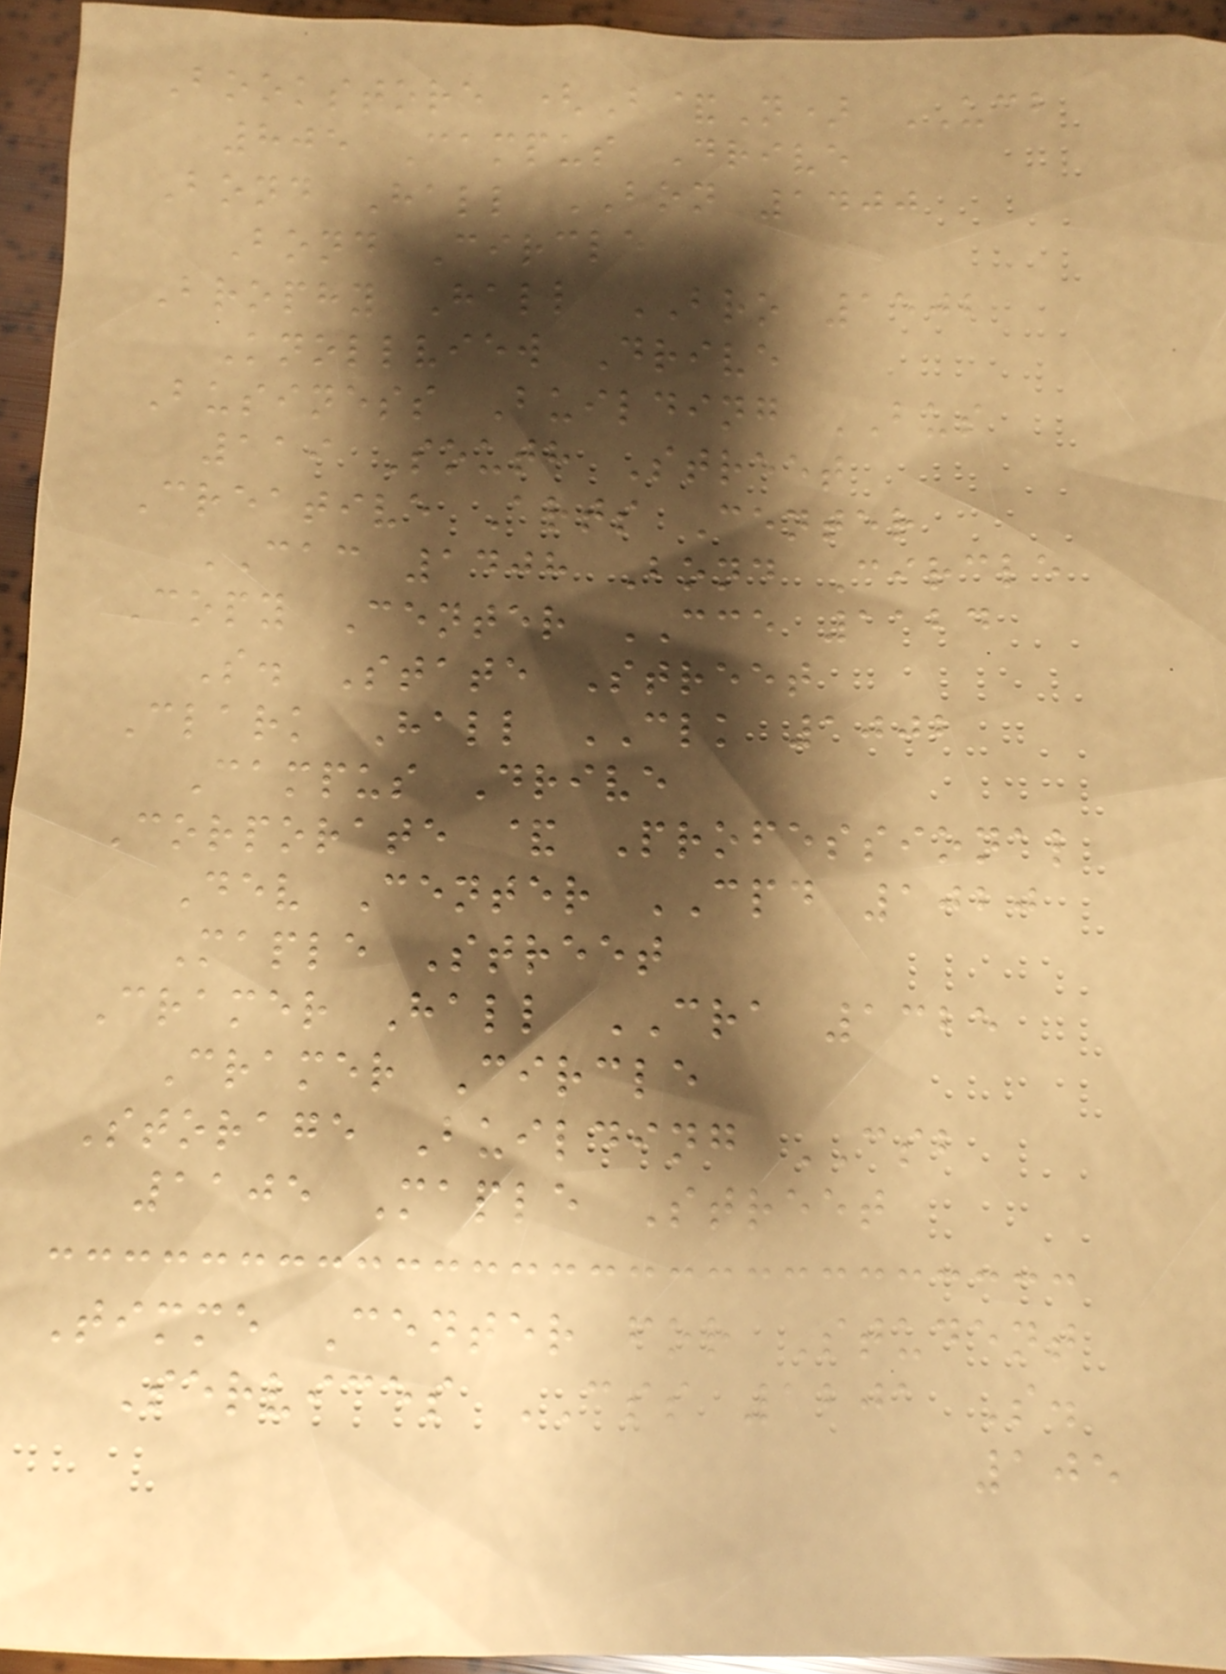Bookstore (B&N) UCB
805 Campus Drive
Bond Hall BON 1400
Bond Circle
Brophy Hall BRO 1502
Knollview Drive
Business Building BUS
119 South Street
Creative Arts Center
CAC 1408 Bond Circle
Copy Center CCE 1124
S. State Street
Clark Hall CLK 1002
Campus Drive
Corporate & Professional
Dev Center CPD 1020
Maple Street
Cramer Hall CRA 1325
Cramer Circle
Storage Building CSB
1105 Maple Street
Timme Center for Student
Services CSS 1201 S.
105
